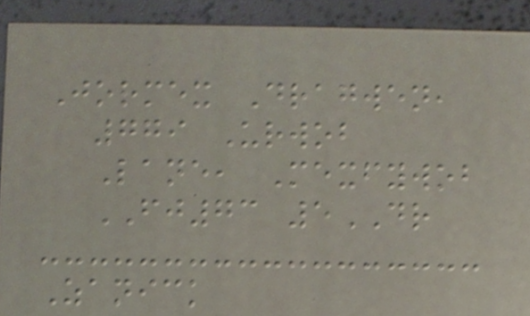Jormex Dragwen,
779 Urwob
Lane, Mexfywob
FJ73 5DR
Zanick
